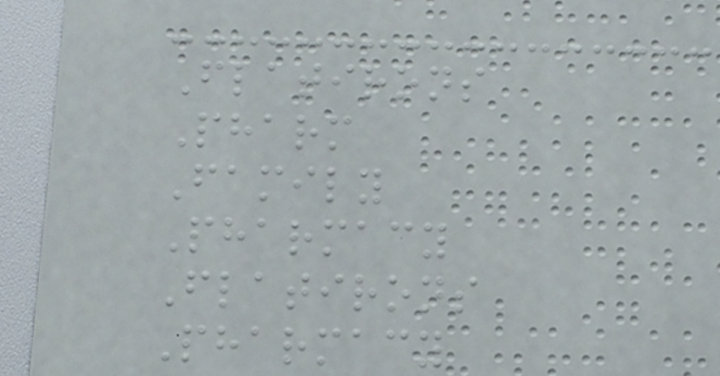Flatirons
Pharm
Family
Pharmacy
Flatirons
Pharmacy
